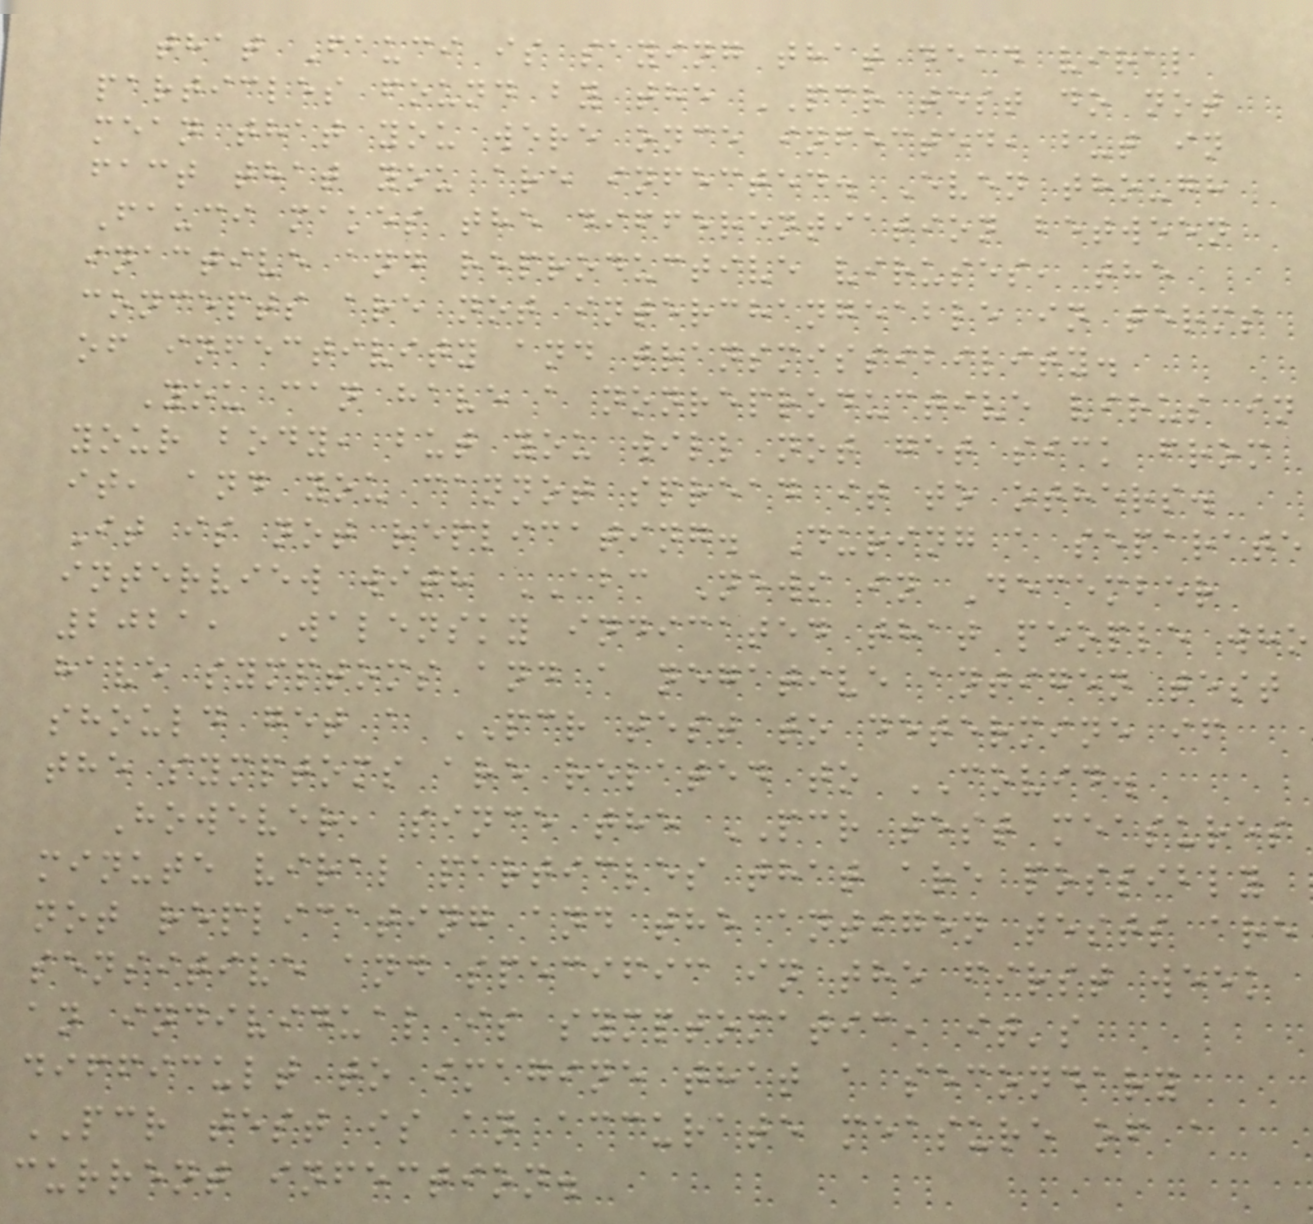that Fauci is saying that dead viral
particles found by the PCR test do not
mean that you were once infected, but in
fact that you are infected. Even though
Fauci makes the differentiation between
inactive and reproductive viruses, the
concepts are not interchangeable in terms
of infectivity and transmissibility.
You can have a nonreproductive virus in
your body, but you will not get sick from
it, and you cannot spread it to others.
It is not replicating. During a separate
interview with ABC News in December
2021, Walensky indicated that people who
have symptoms and a negative antigen test
should get a PCR test to determine if
the symptoms are related to COVID.
However, since the PCR test measures
minute viral particles that are possibly
not replicating and the antigen tests are
sensitive and specific in the first week
an individual is symptomatic, it's
difficult to imagine that a secondary
PCR test is an accurate measure of a
current infection.
